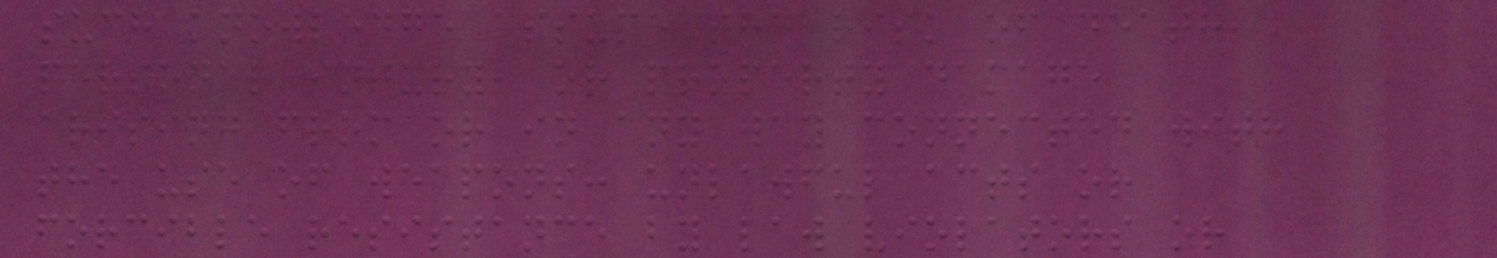such knowledge assume the risk of death,
personal injury, or property damage
arising from or in any way connected with
the use of weapons: unlawful acts or
forcible resistance by law violators or
